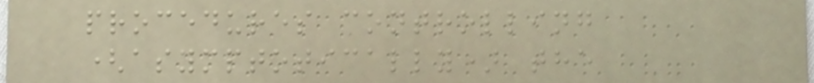procedures controlling
(asymptotically) the
